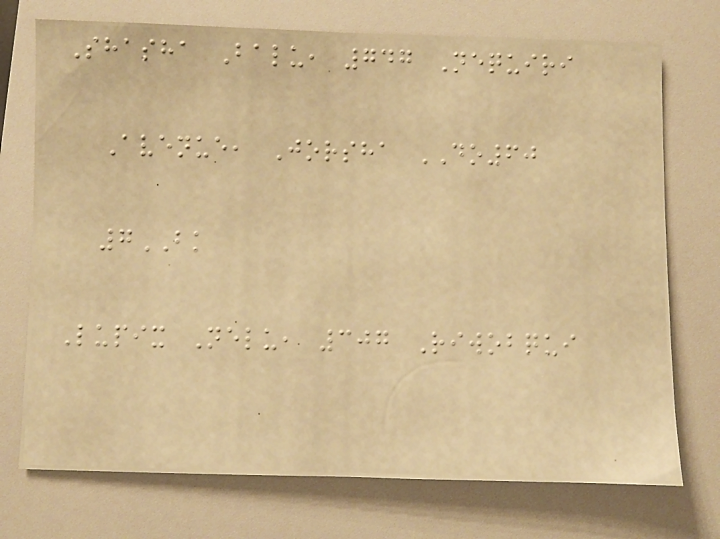Shasha Balu, 747 Nequiri
Avenue, Jorsha DO60
7BK
Lupix Nelu, 307 Riwobqui
